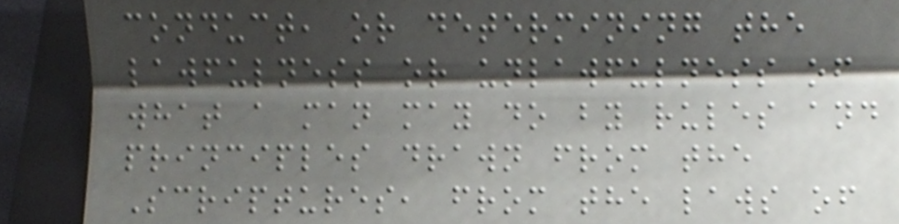conduct, or determining the
lawfulness or unlawfulness of
what a man may do by rules and
principles drawn from the
Scriptures, from the laws of
